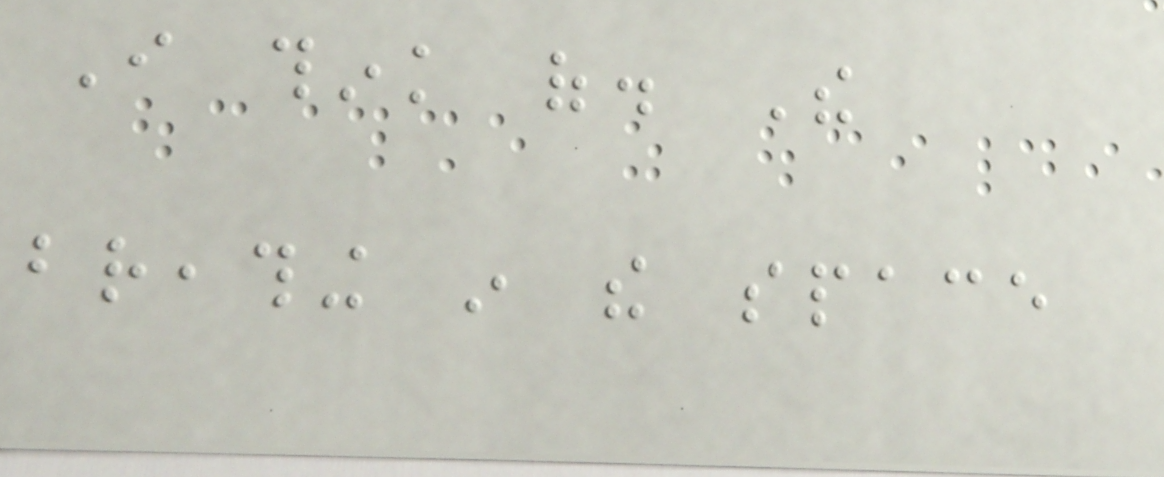I think of. The
breathing in the space
